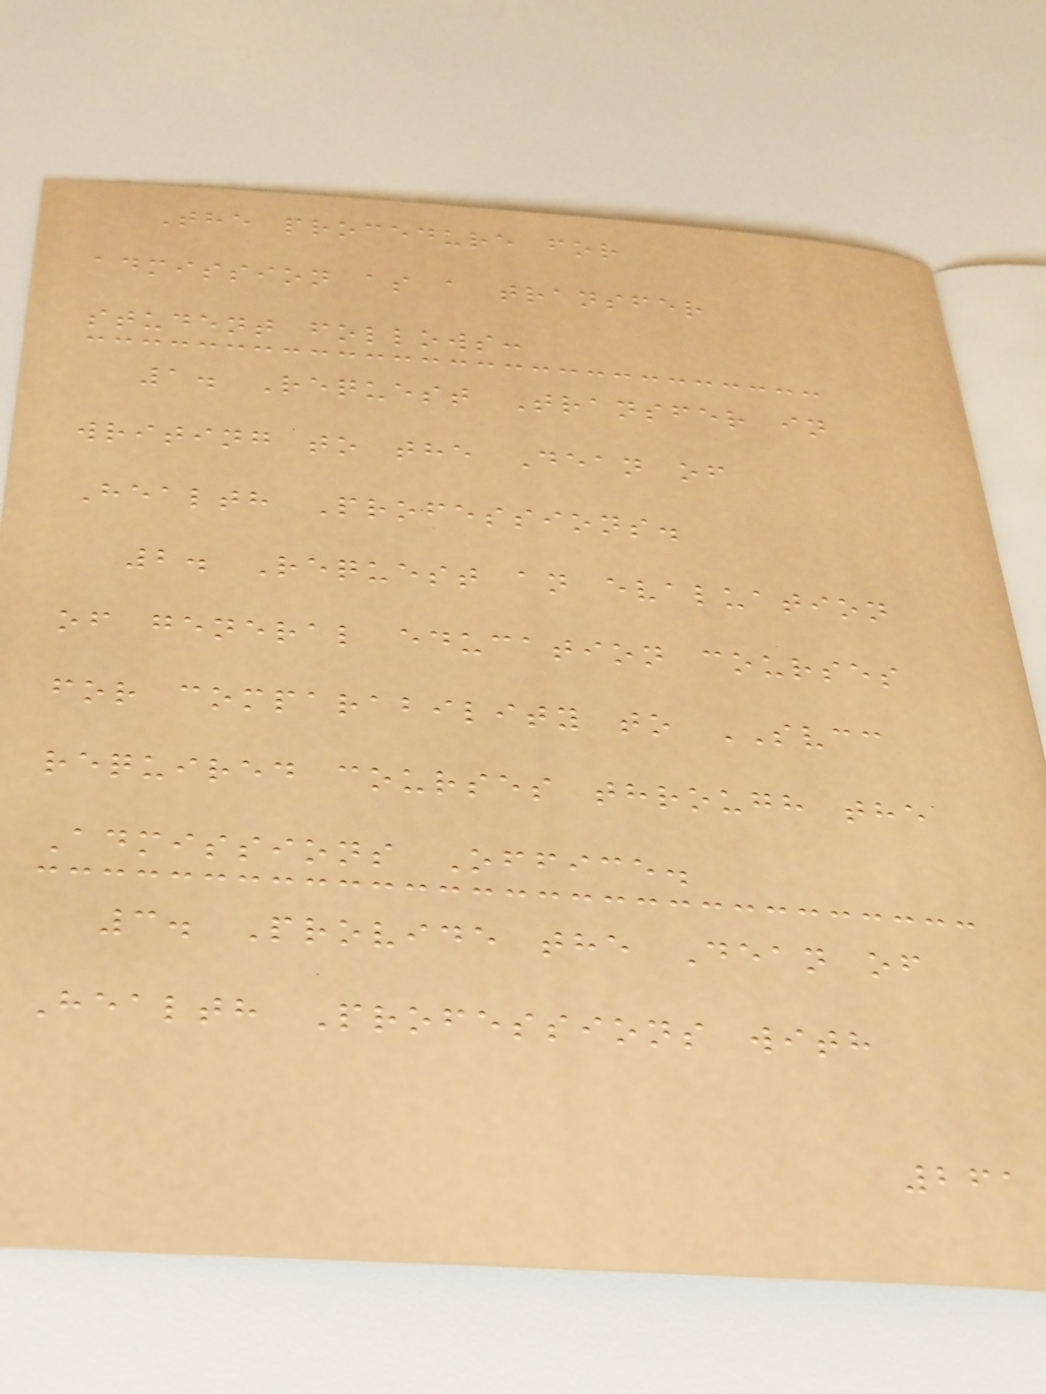The procedure for
admission as a transfer
student follows:
1. Request Transfer in
writing to the Dean of
Health Professions.
2. Request an evaluation
of general education courses
for comparability to SVCC
required courses through the
Admissions Office.
3. Provide the Dean of
Health Professions with
261
